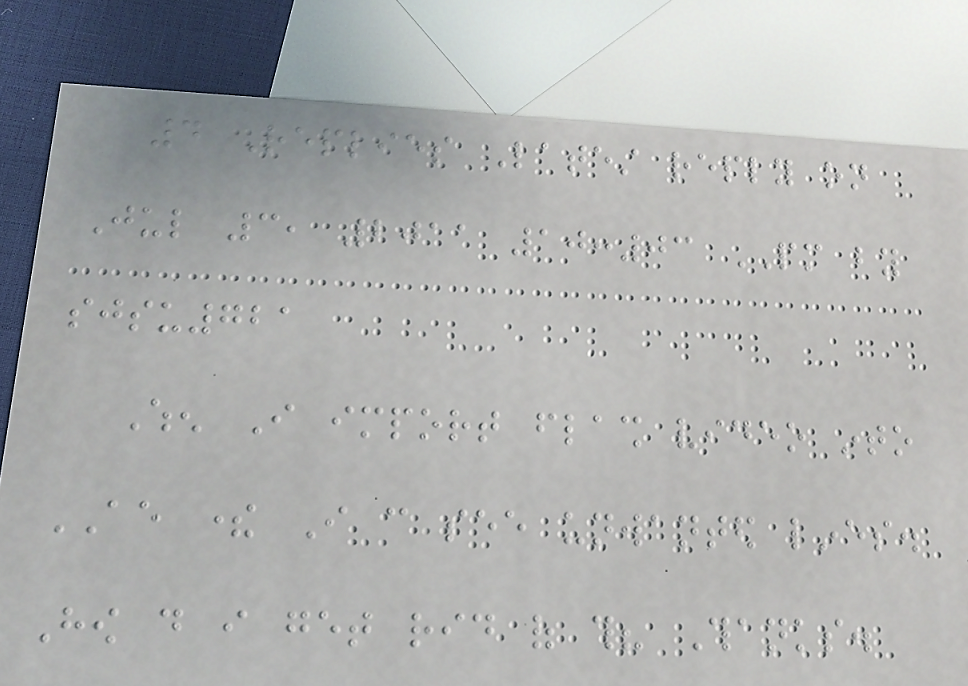4 Replies Latest reply on
Jul 3, 2011 10:03 PM by
sjsu721
When I import flash video into
AE there I can see unwanted lines.
How do i get rid of this? Thanks.
